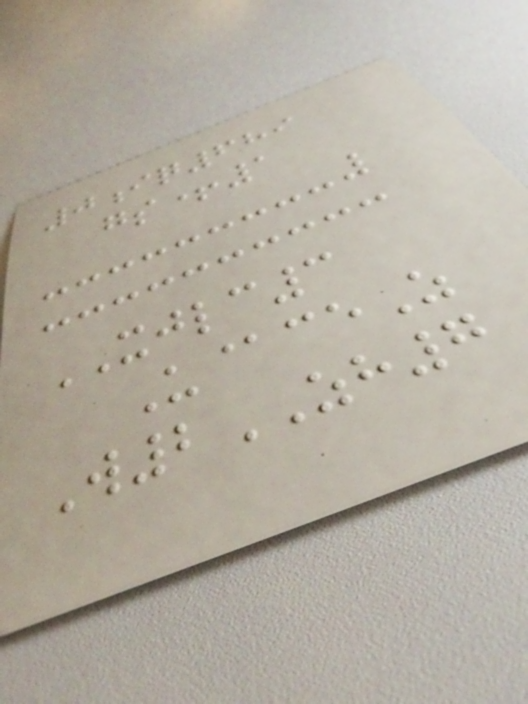0iq689
gs+1
XJLC3
U@ceZ
W2ZH7
